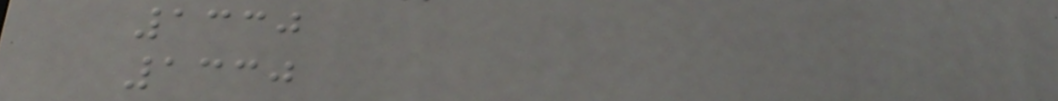1330
1330
